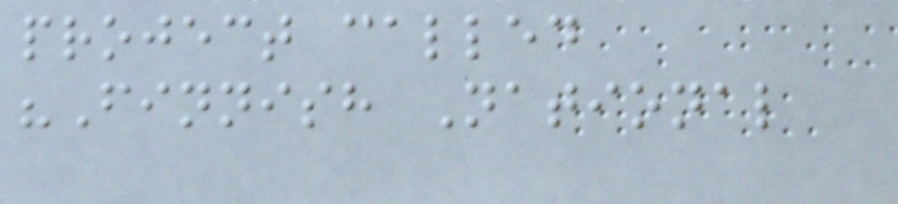project called
"Finnish National
